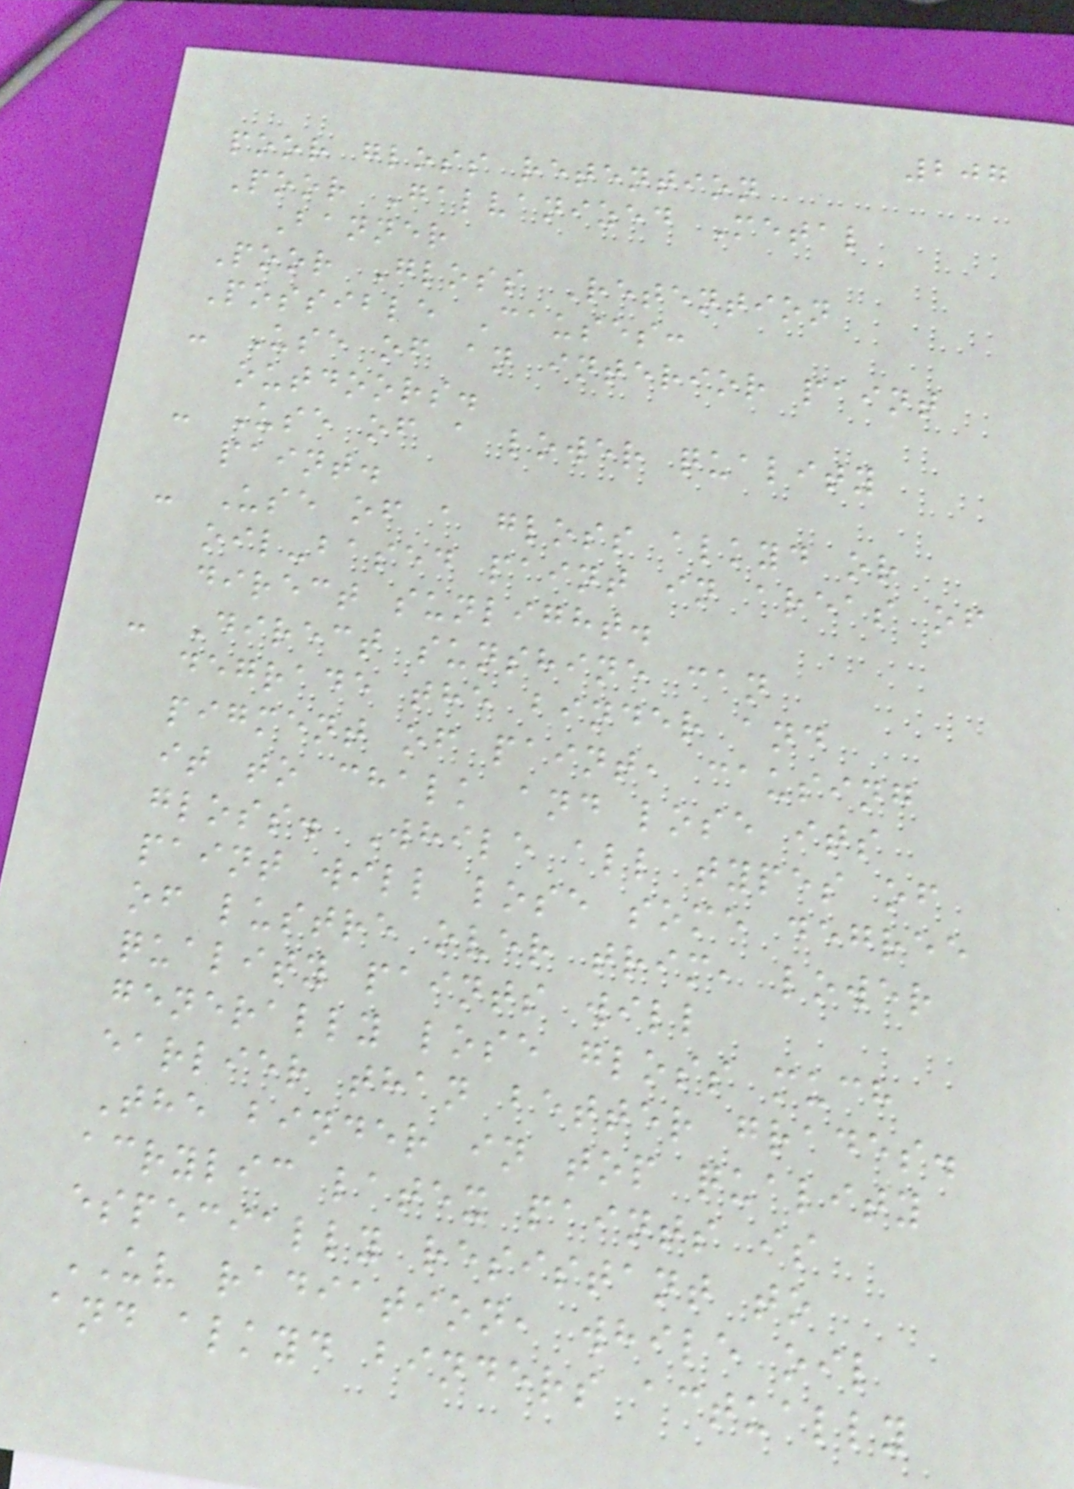207
poor gloss retention
Poor Galvanized Metal
Banner
Poor Gloss Retention
Possible Causes:
- Use of an interior paint
outdoors.
- Use of a lower quality
paint.
- Use of a gloss alkyd or
oil-based paint in areas of
direct sunlight.
- Direct sunshine can
degrade the binder and
pigment of paint, causing
it to chalk and lose its
gloss. While all types of
paint will lose some degree
of lustre over trim, lower
quality paints will
generally lose gloss much
earlier than better grades.
The binder in top quality
acrylic latex paints is
especially resistant to
UV radiation, while oil
and alkyd binders actually
